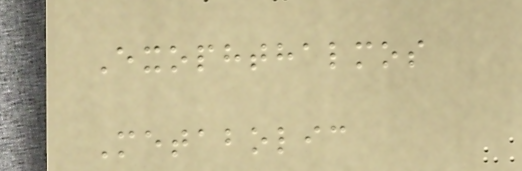Exophthalmos
Metabolic
